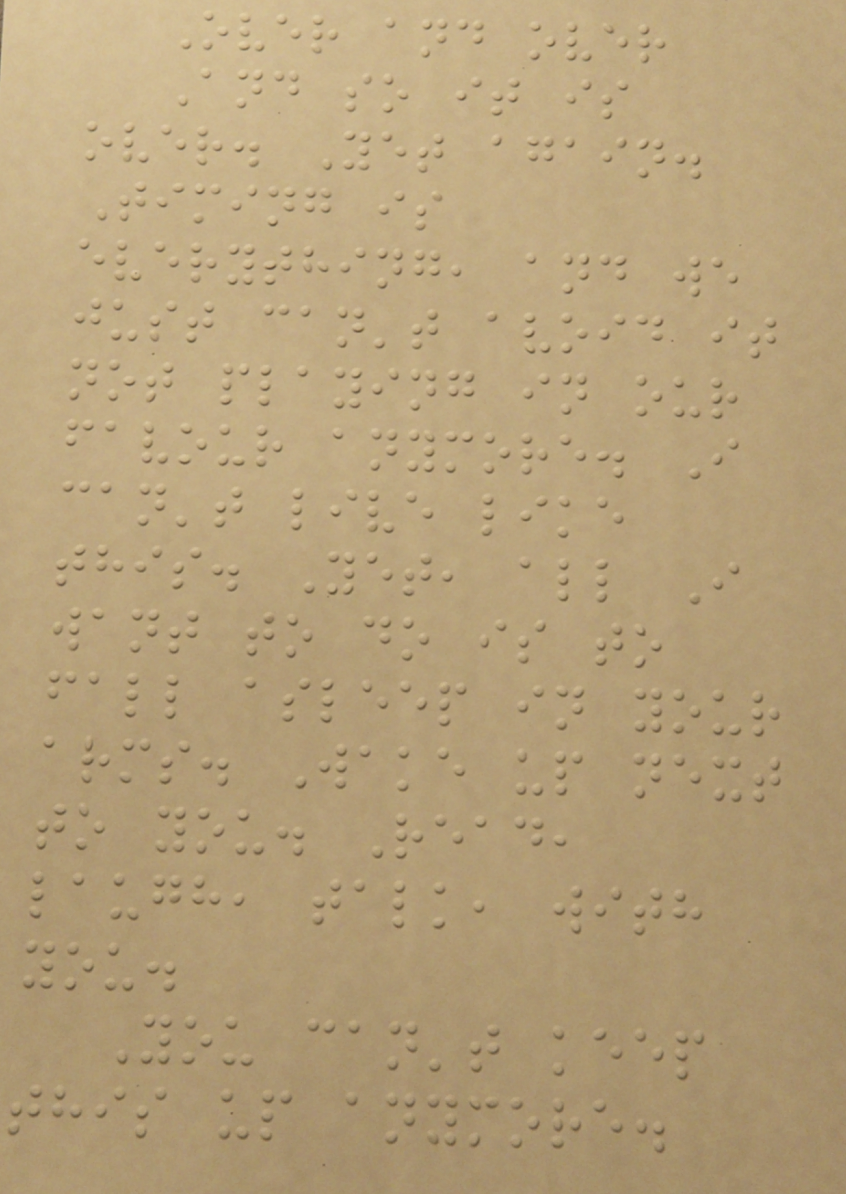Over and over
And so it is
over. Yet again.
Timing is
everything, and we
just can't avoid it
not playing in our
favour anymore. I
can't live like
this. Yet, all I
want to do is to
fall asleep in your
arms. Wake up next
to you. Read,
laugh, talk, with
you.
You can't keep
this up anymore.
